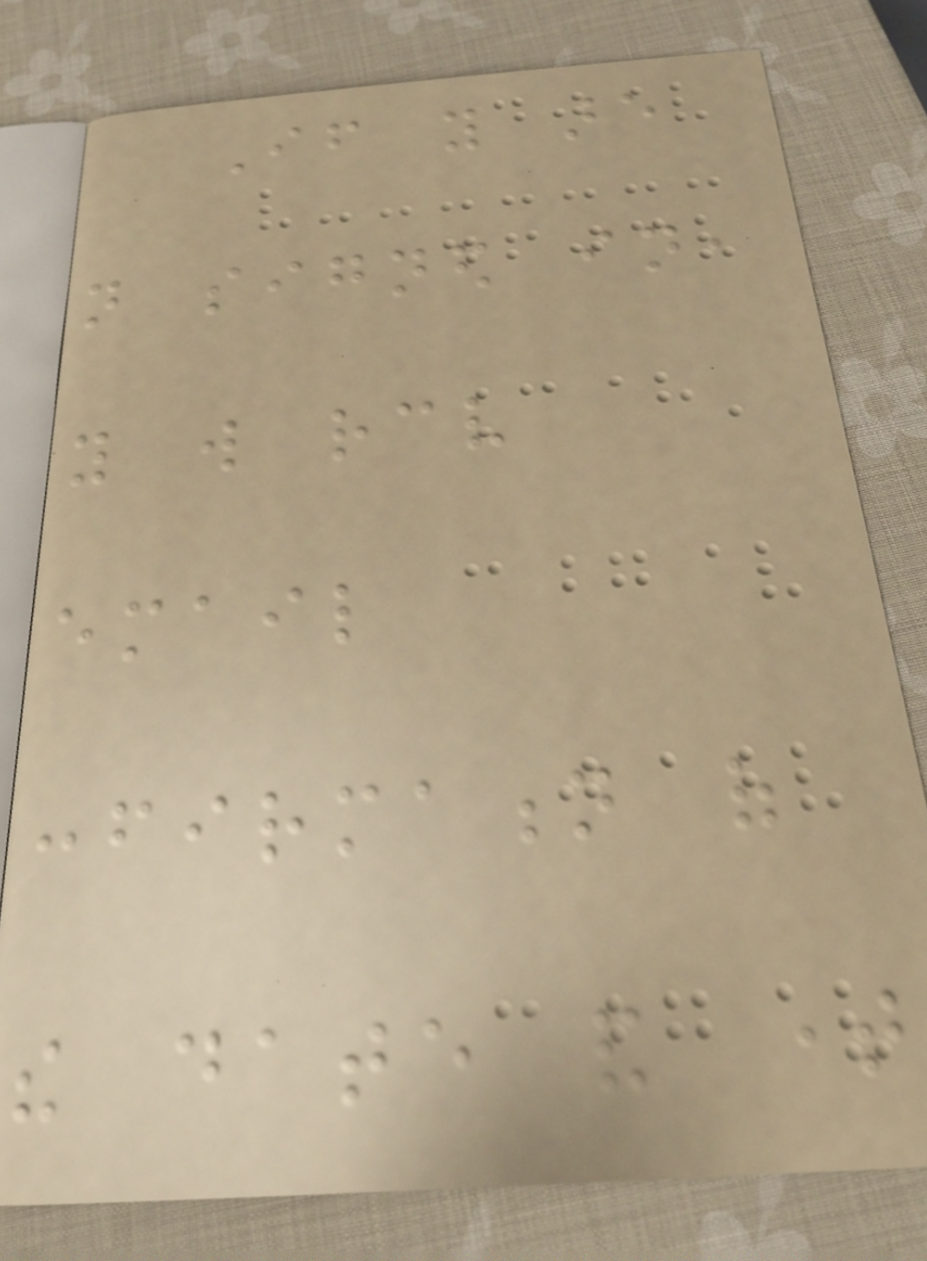If you are
not signed in,
you will receive
email
confirmation of
the date and time
